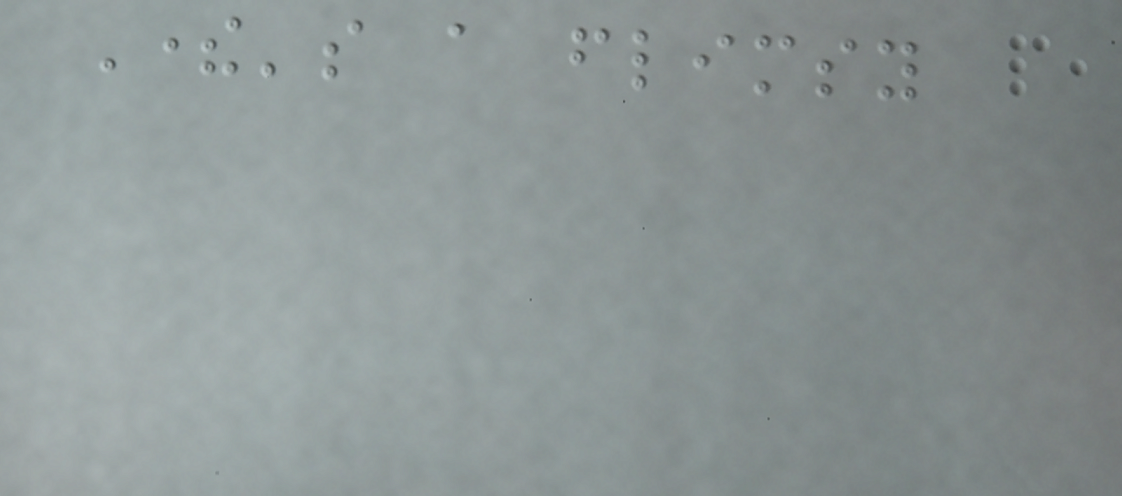There's a flimsy
